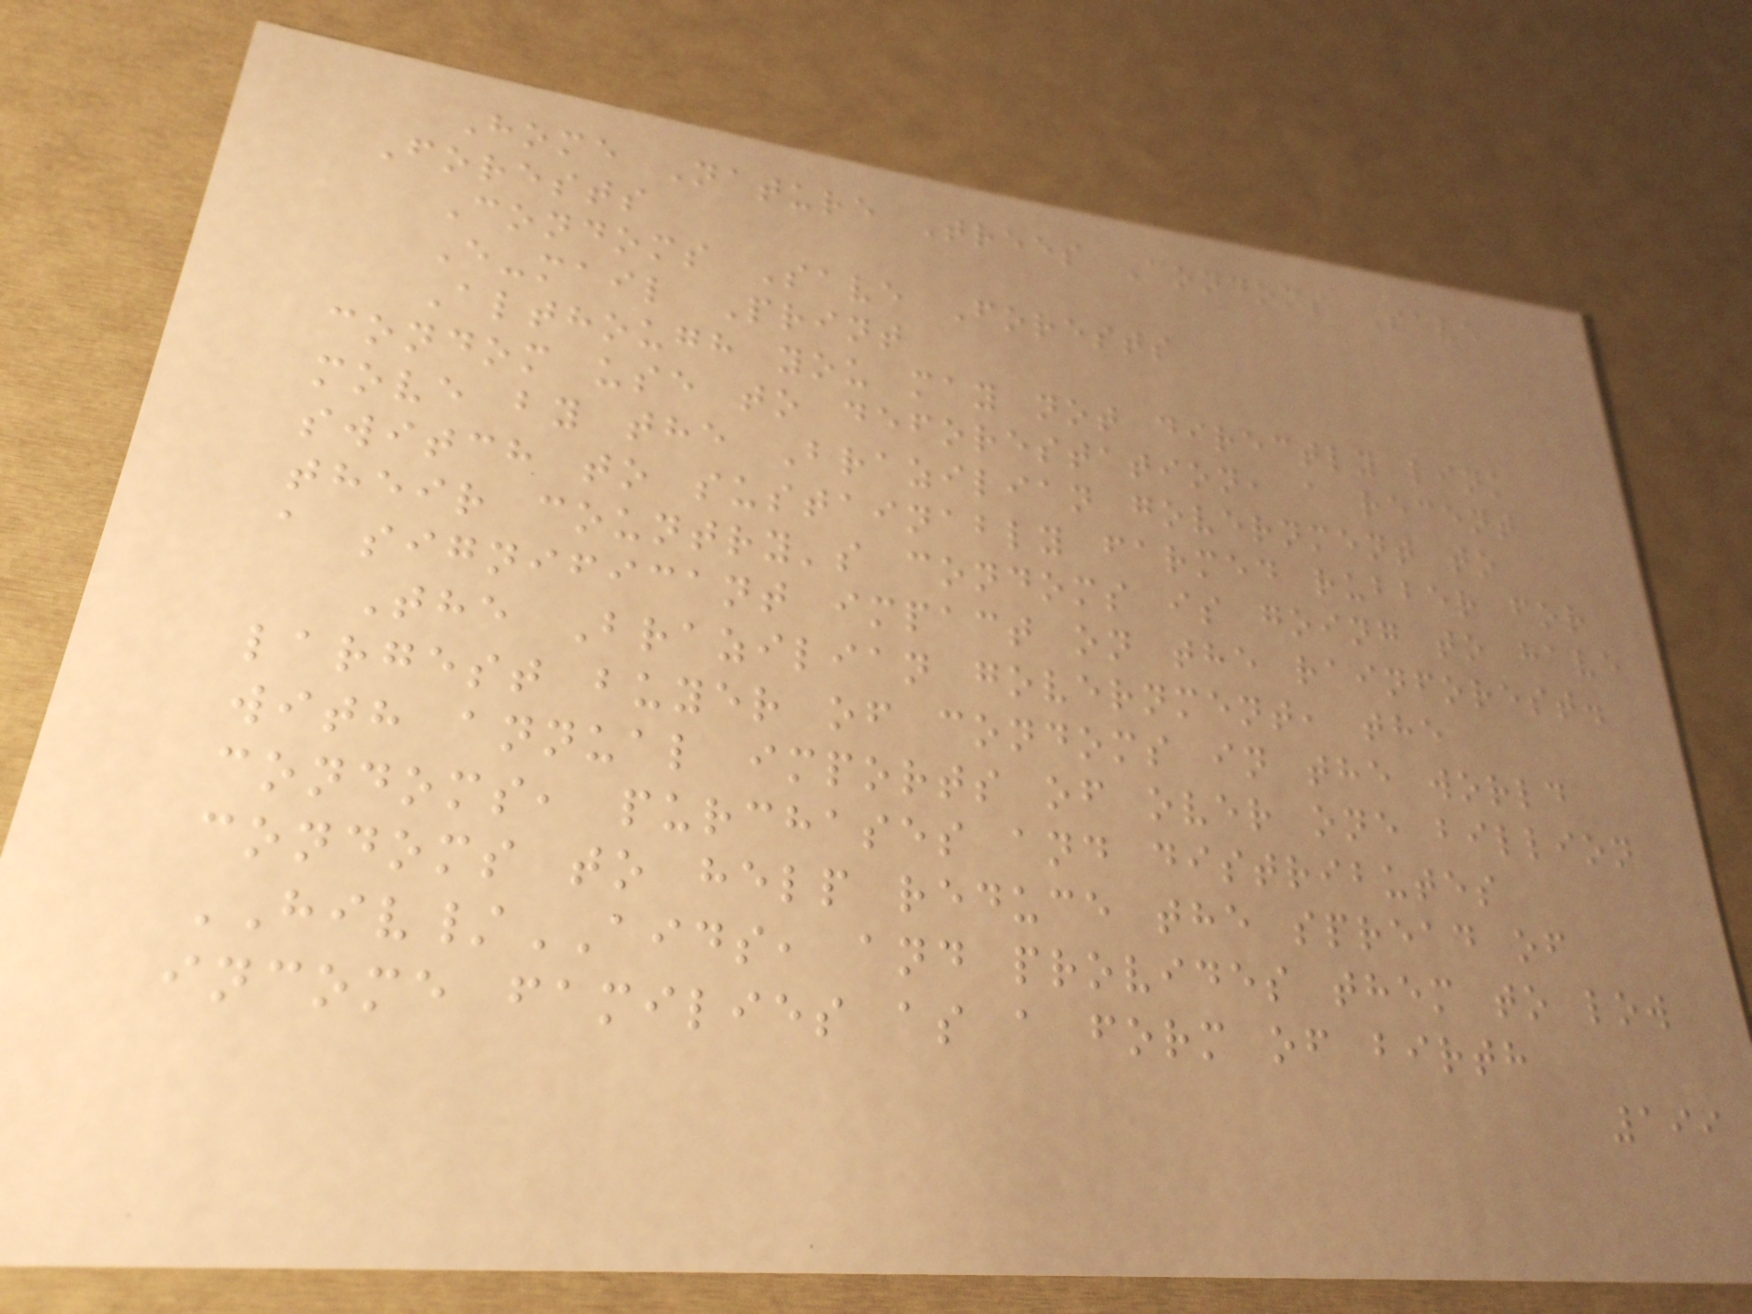Home Nature Trees Condoms Save
Forests
Condoms Save Forests
E-mail Print
Although you may not directly link
condom use to deforestation, a recent
move by the Brazilian government to
switch to sustainably farmed rubber for
their country's condoms is going to have
a significant impact on the rainforest.
The Brazilian government, the
largest buyer of condoms in the world
with annual imports of over one billion
condoms, purchases and distributes
condoms to help reduce the spread of
HIV/AIDS, and provides them to low
income families as a form of birth
199
